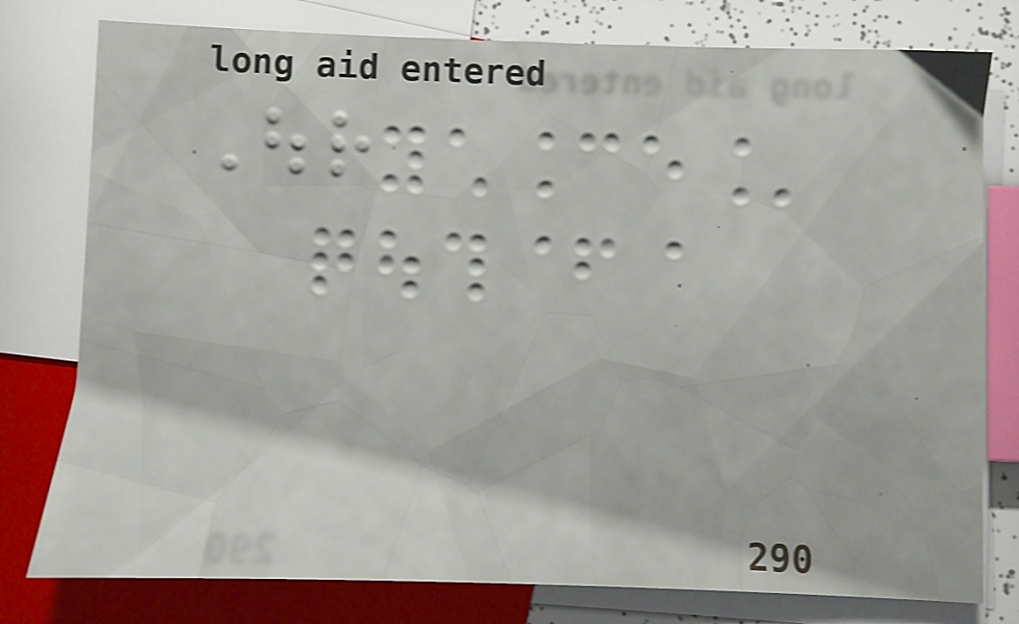Our
